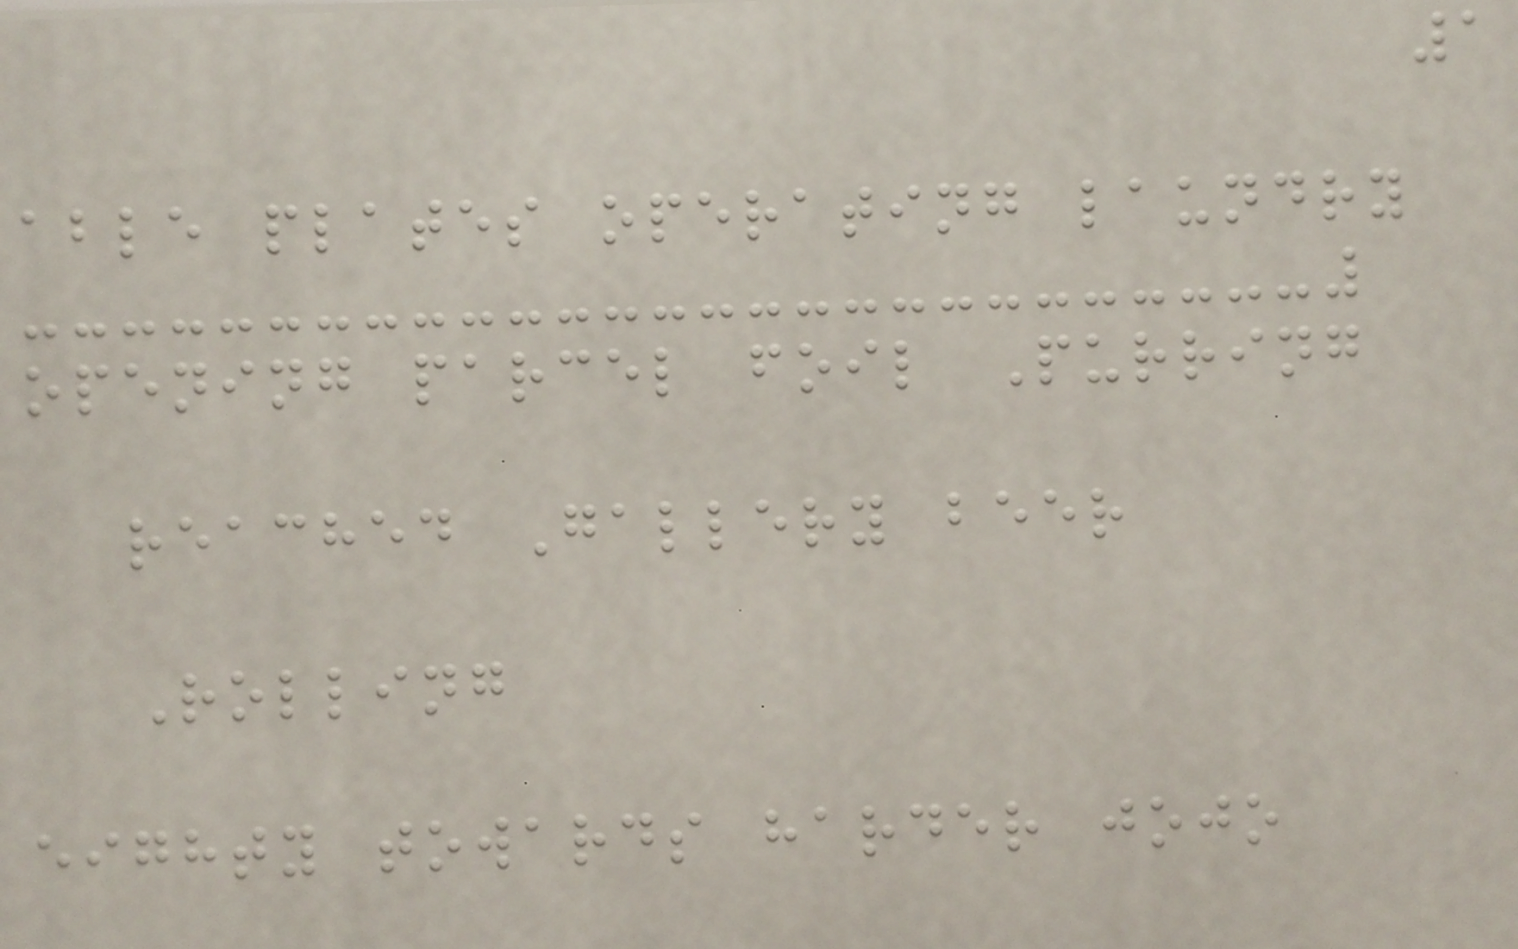1
able plates operating laundry
opening parcel foil Purring
reached Gallery beer
Rolling
eighty towards harder jojo
